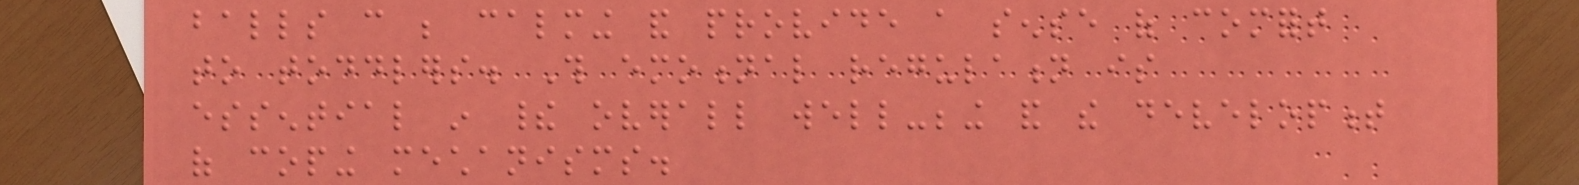balls can be calming and provide a sense of comfort
to toddlers. This emotional regulation is
essential in their overall well-being and the development
of coping mechanisms.
